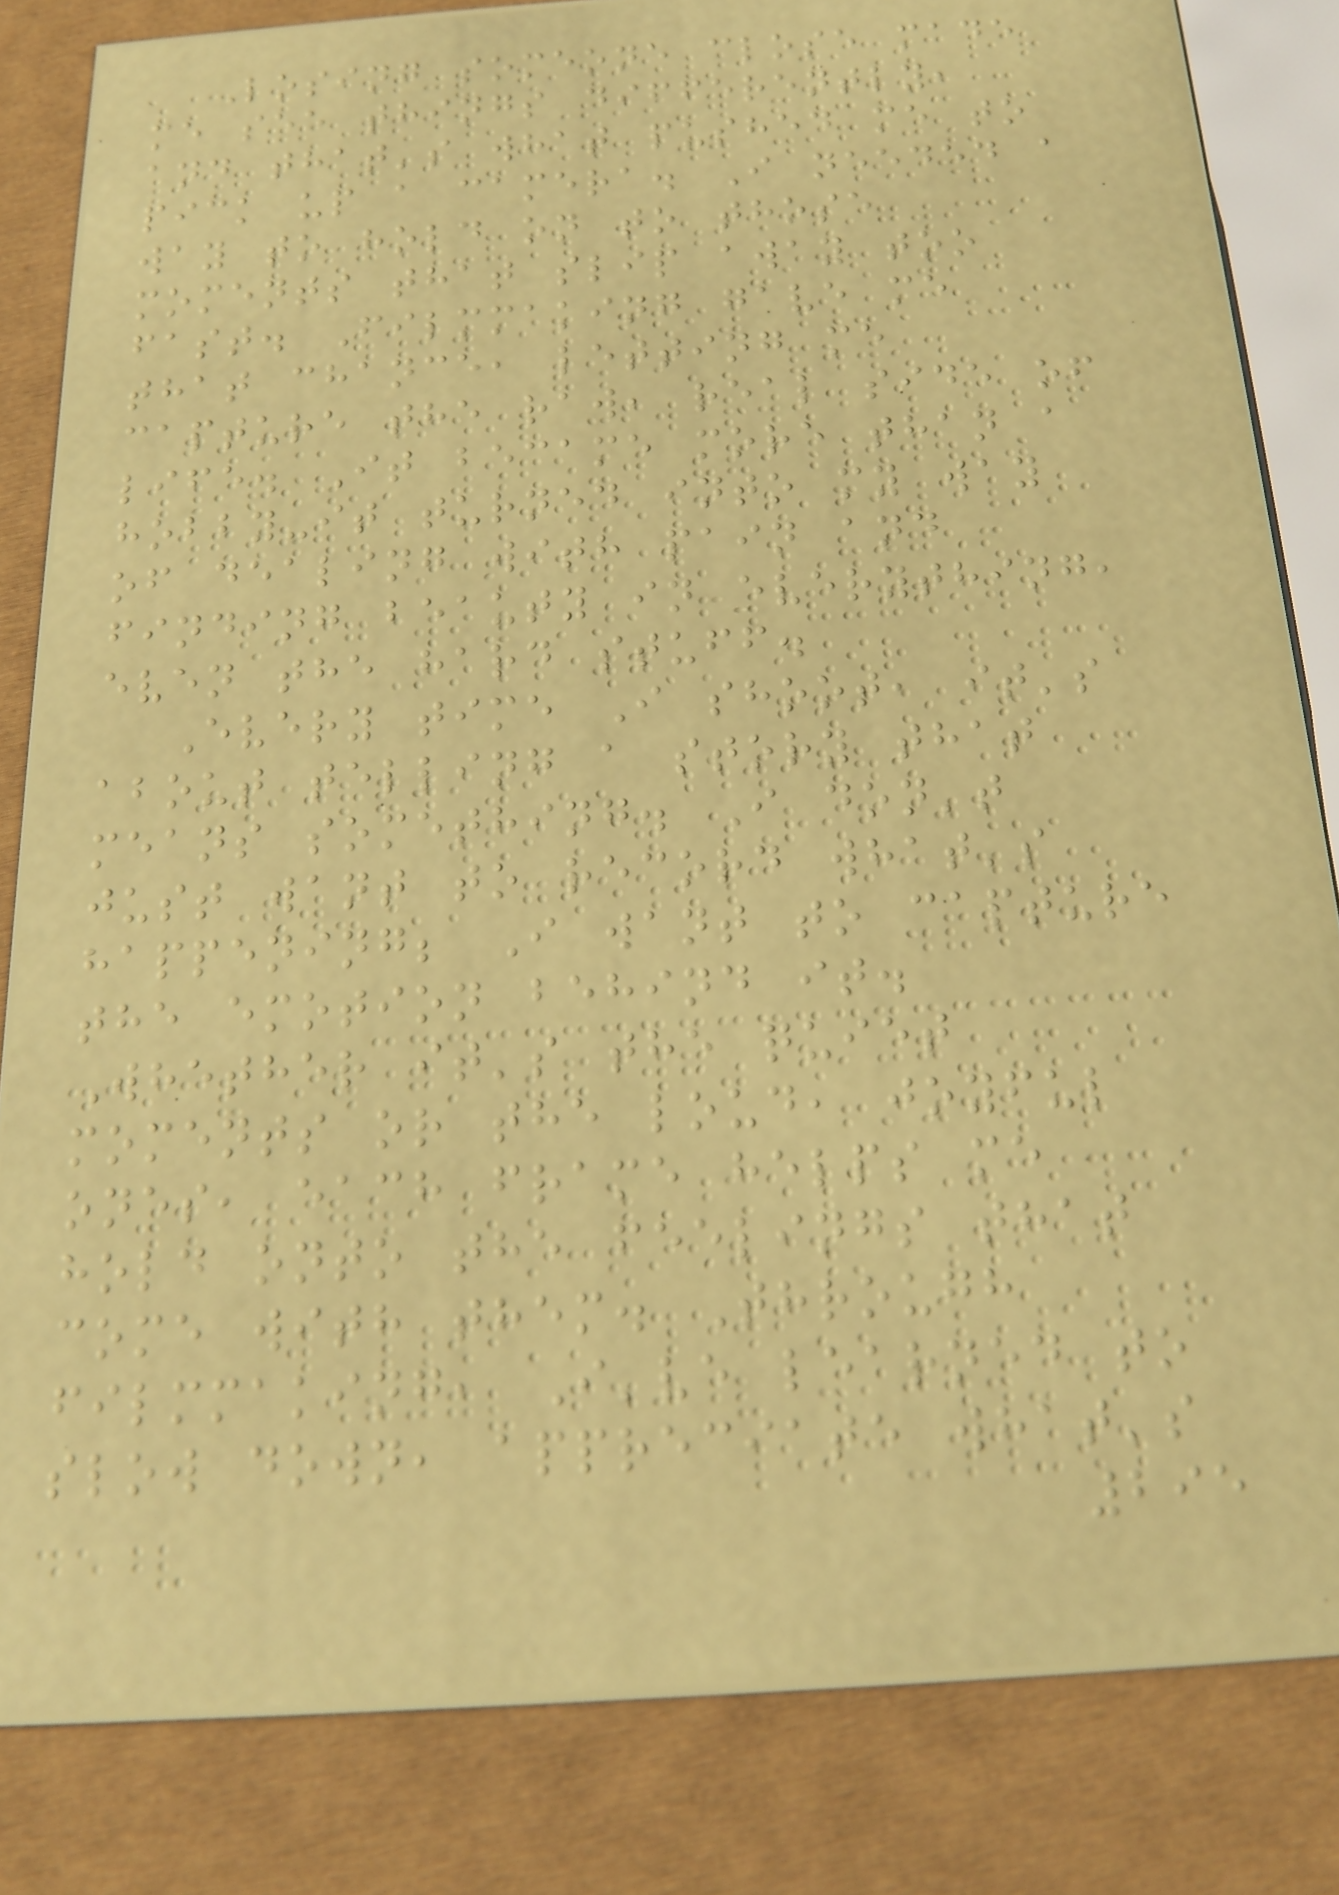Losing someone close made
me see things differently,
and that's what pushed me to
pick up a camera. I needed a
way to hold on to those
moments that slip away too
fast. Filmmaking gave me
that chance, letting me
capture the raw, real side of
life. It became more than a
hobby-it turned into my way
of dealing with pain and
finding beauty in everything,
even the hard stuff.
Every time I shoot, it's
about telling a story that
means something. I don't
just want to record what's
happening; I want to capture
the emotion behind it.
Whether it's the quiet
moments or the loud, joyful
ones, each frame helps me
hold onto the feelings that
come with them. Through
filmmaking, I've learned to
slow down, appreciate what's
295
